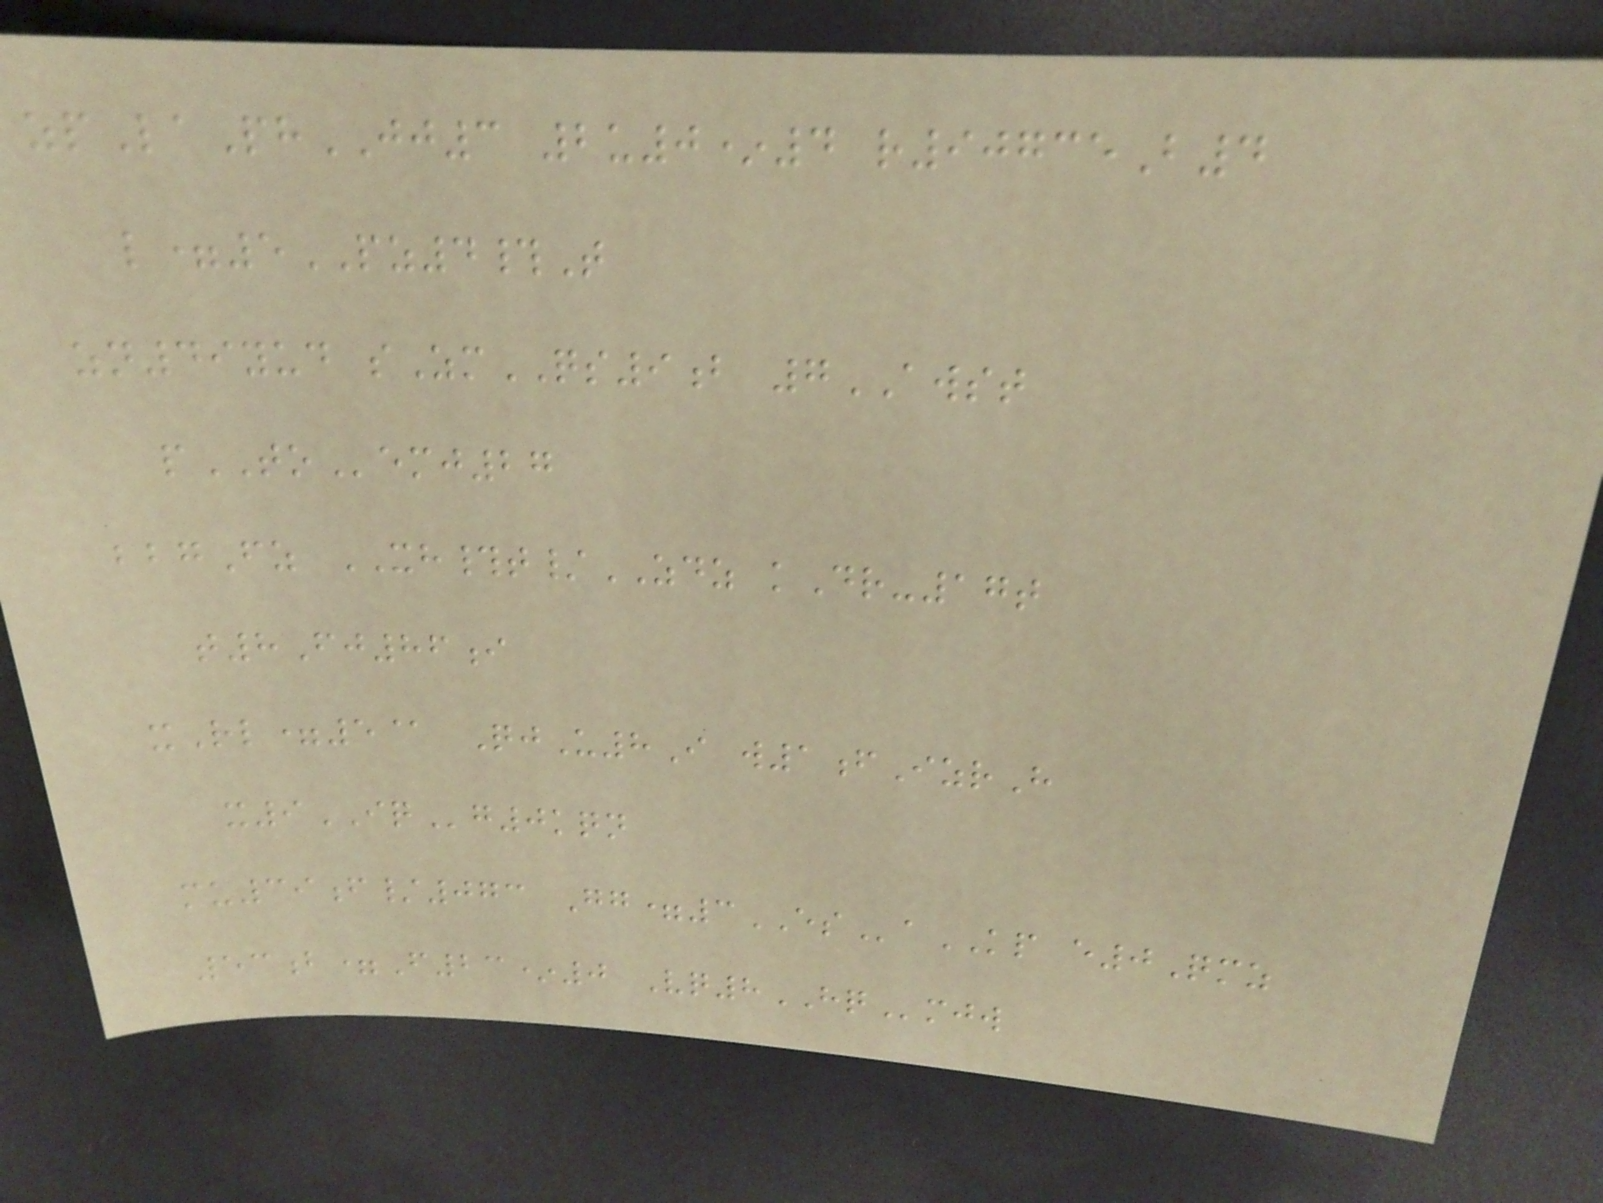zpLaPhJJ3 2u0*4 r90735B4
l=5PZ4#T
zn49yud sZmQS9b 7AWST
pTOemj27
bbgFz XH#t/ZDZ kDr-17t
t8Fj86i
xRl=5@ QjU8I w1fIzrH
x9IQg0kqn
mu39f/073 Gg=3ESaKP e0Qmz
53b=F23*0 Vq8HQmjw
